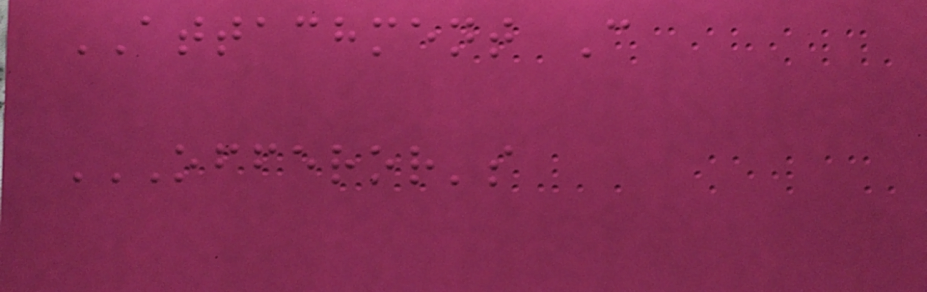ATTACHMENT C
OFFEROR'S
